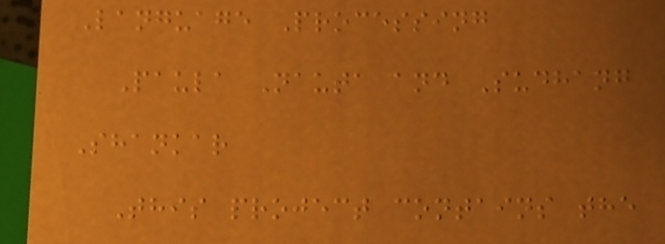Language Processing
Paula Nauta and Sudhang
Shankar
This project contains the
